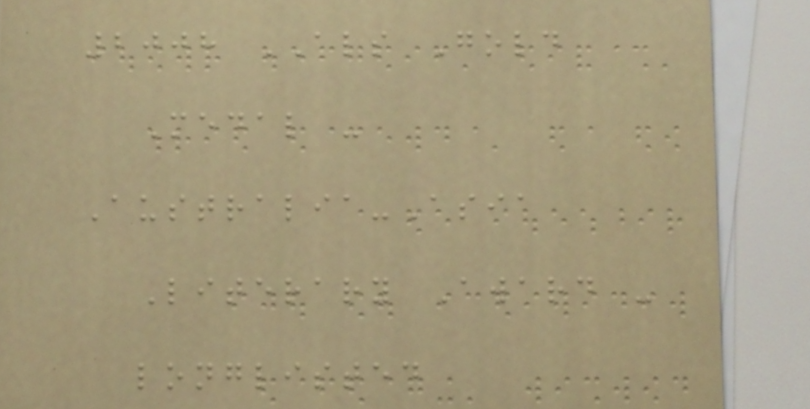2008 ALS Gold
Medal -
Australia-Asia
Literary Award -
longlisted
